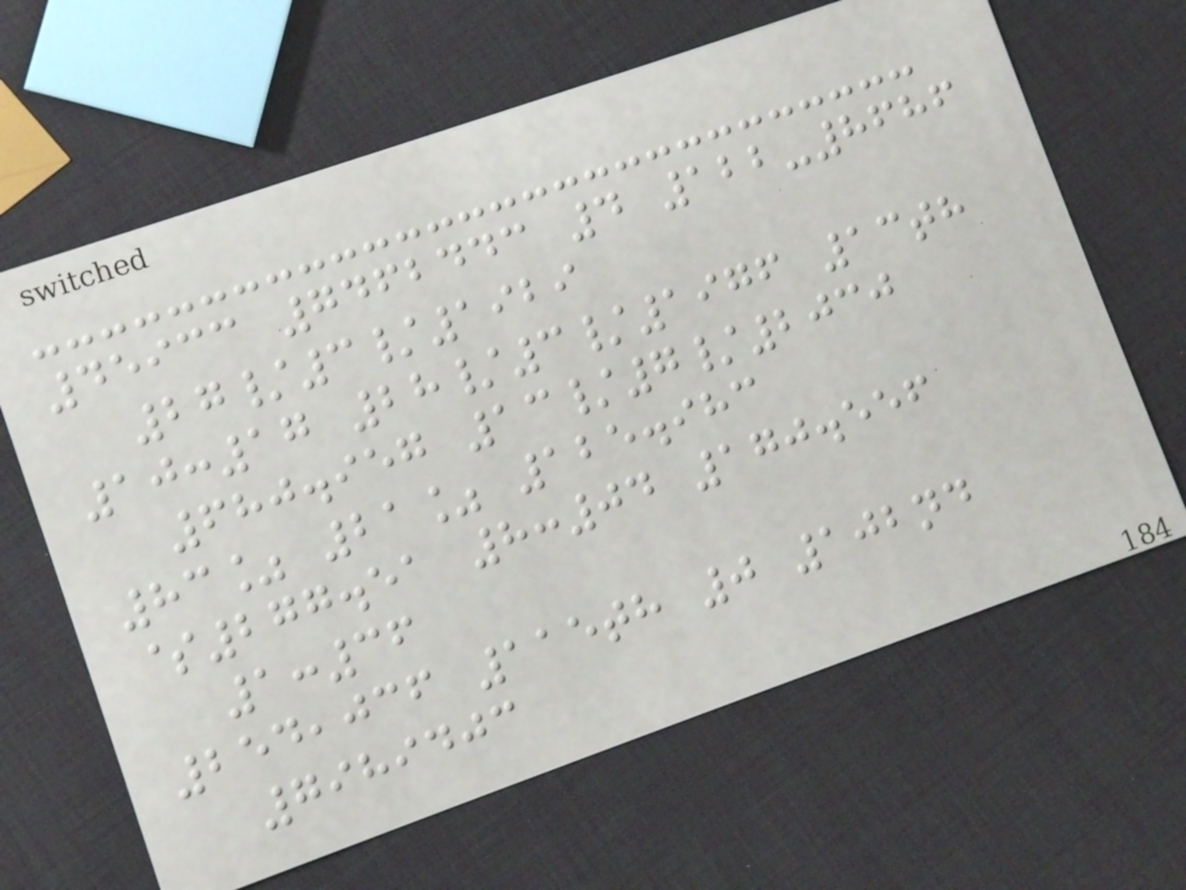45933 7462443 4 122-8686
27/3/1929
10:17 28/3/1976 13th
680.957 13/7/2030
83% 21% 125.983
$277.51 8:04 170.556
1:36
254,036 115th 0 102nd
7989403
